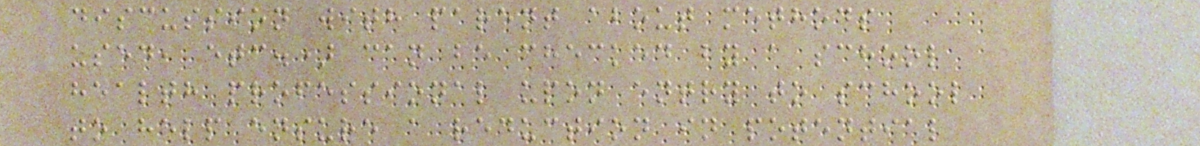discussion with parent about methods
used, etc.) can be checked by a school
health professional upon entry to school
to help ensure a reduction in potential
